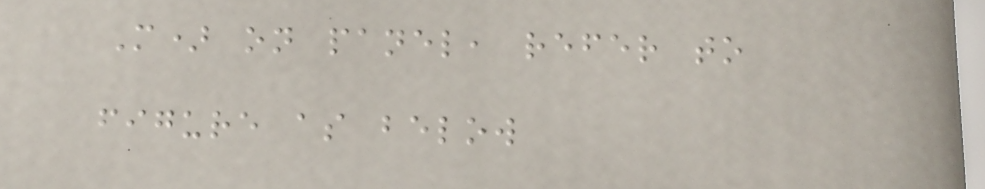M) on panel, refer to
figure as below
